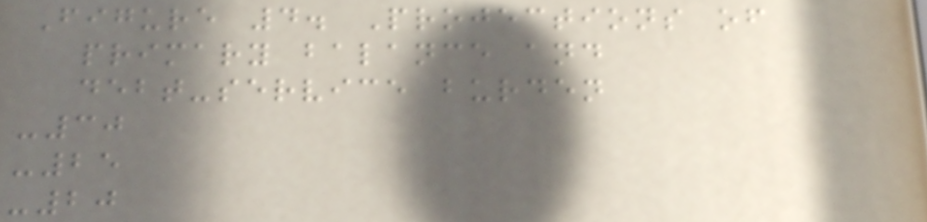Figure 4. Projections of
primary balance and
debt-service burden
-30
-25
-20
